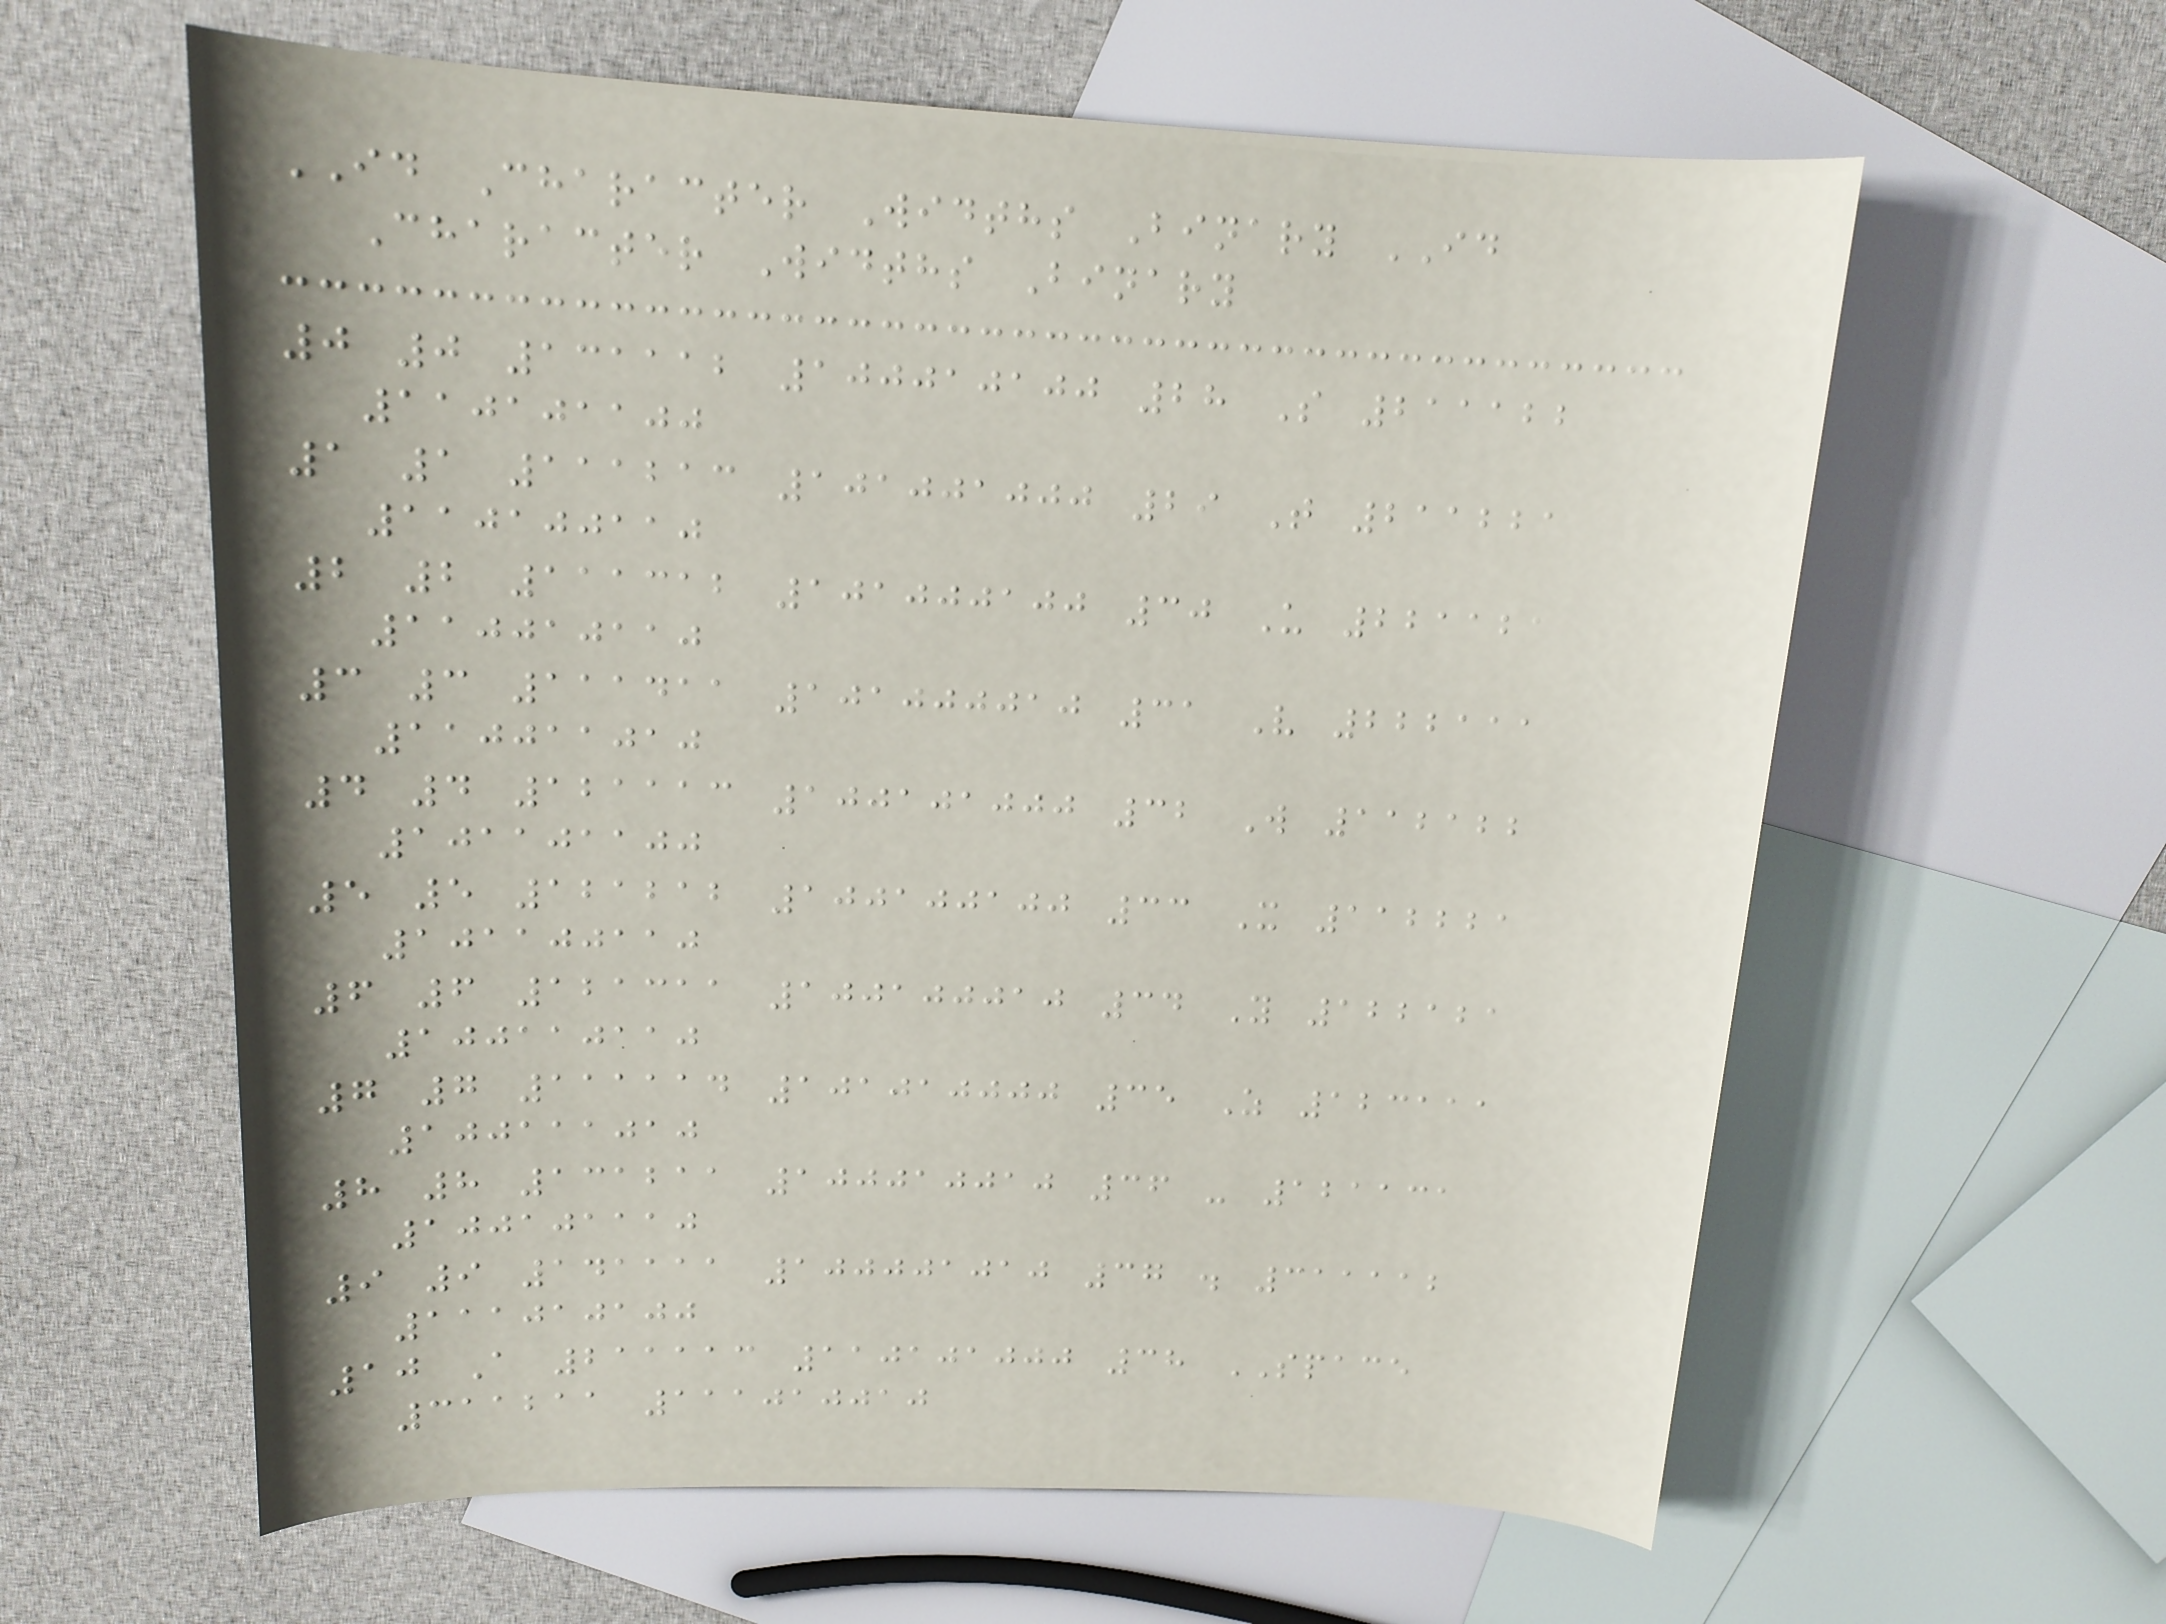ID Character Widths Binary ID
Character Widths Binary
0 0 131112 100010100 28 S 211122
110101100
1 1 111213 101001000 29 T 211221
110100110
2 2 111312 101000100 30 U 221121
110010110
3 3 111411 101000010 31 V 222111
110011010
4 4 121113 100101000 32 W 112122
101101100
5 5 121212 100100100 33 X 112221
101100110
6 6 121311 100100010 34 Y 122121
100110110
7 7 111114 101010000 35 Z 123111
100111010
8 8 131211 100010010 36 - 121131
100101110
9 9 141111 100001010 37 . 311112
111010100
10 A 211113 110101000 38 SPACE
311211 111010010
